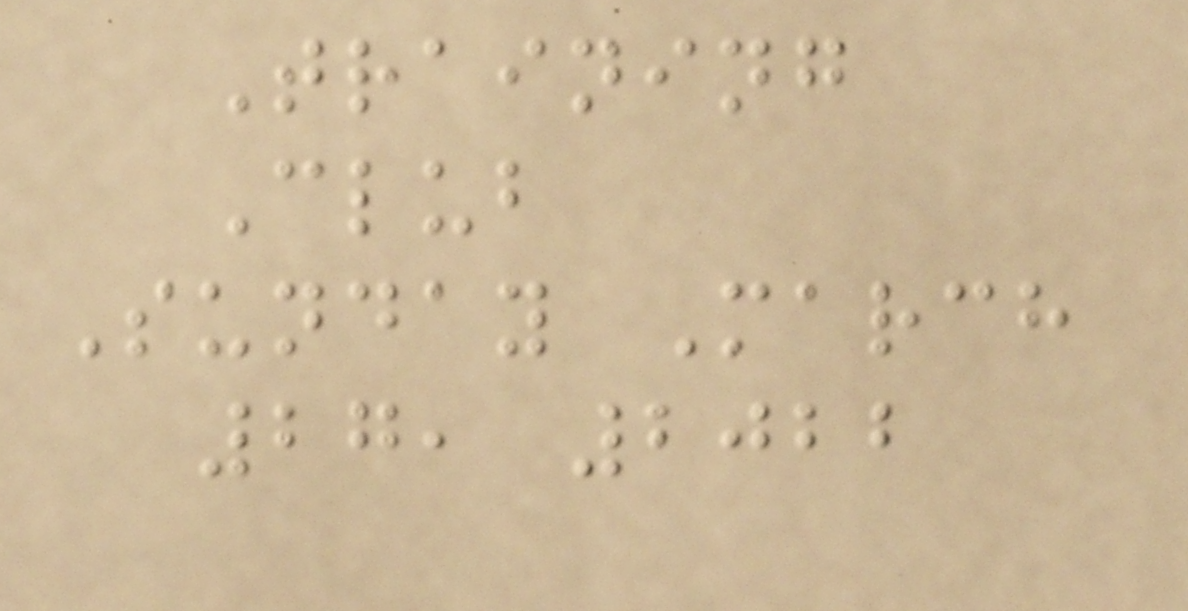Training
Club
Sunday March
27, 2022
